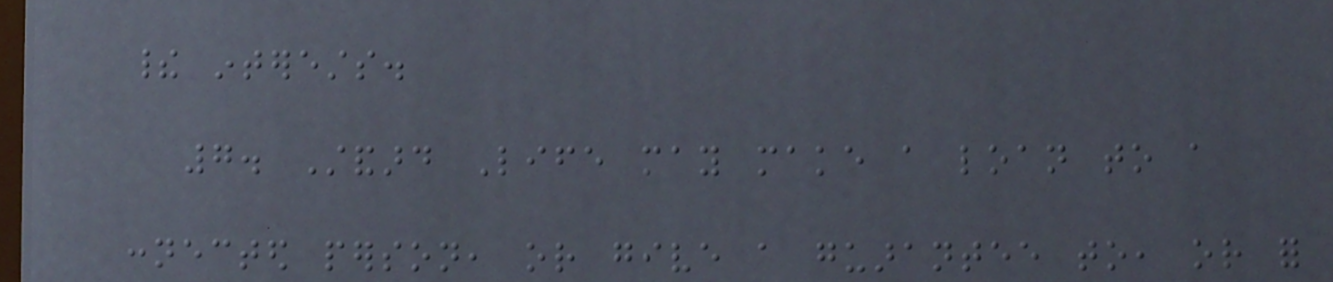their interests.
7. Standard Life may make a loan to a
connected person, or give a guarantee to, or for
